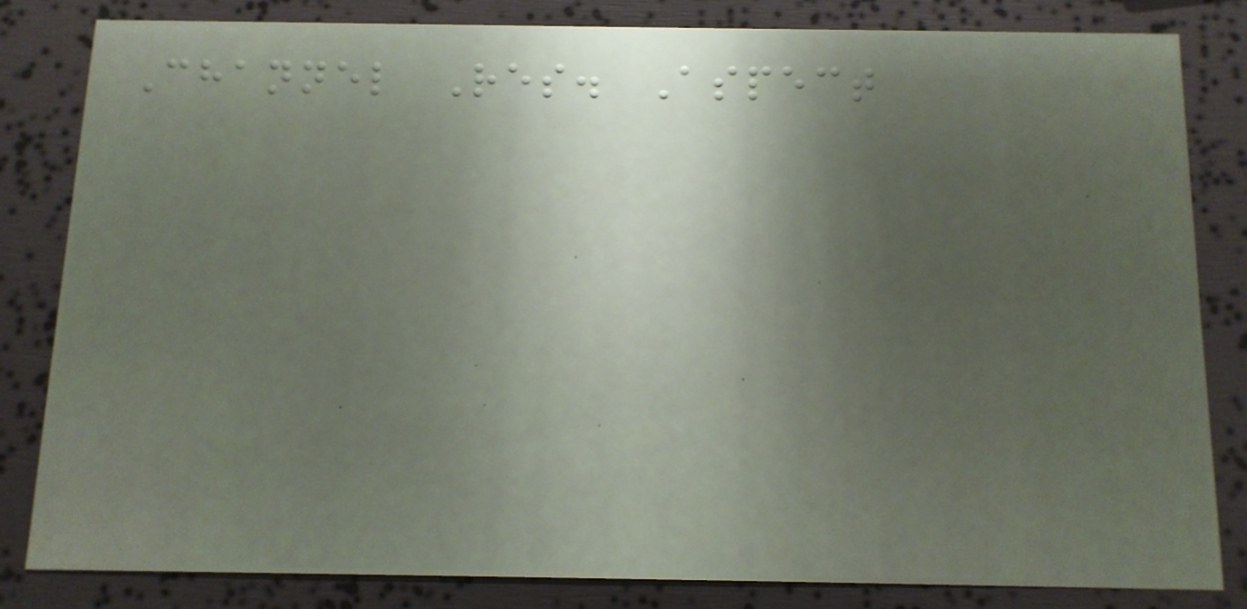Channel Res. Aspect
